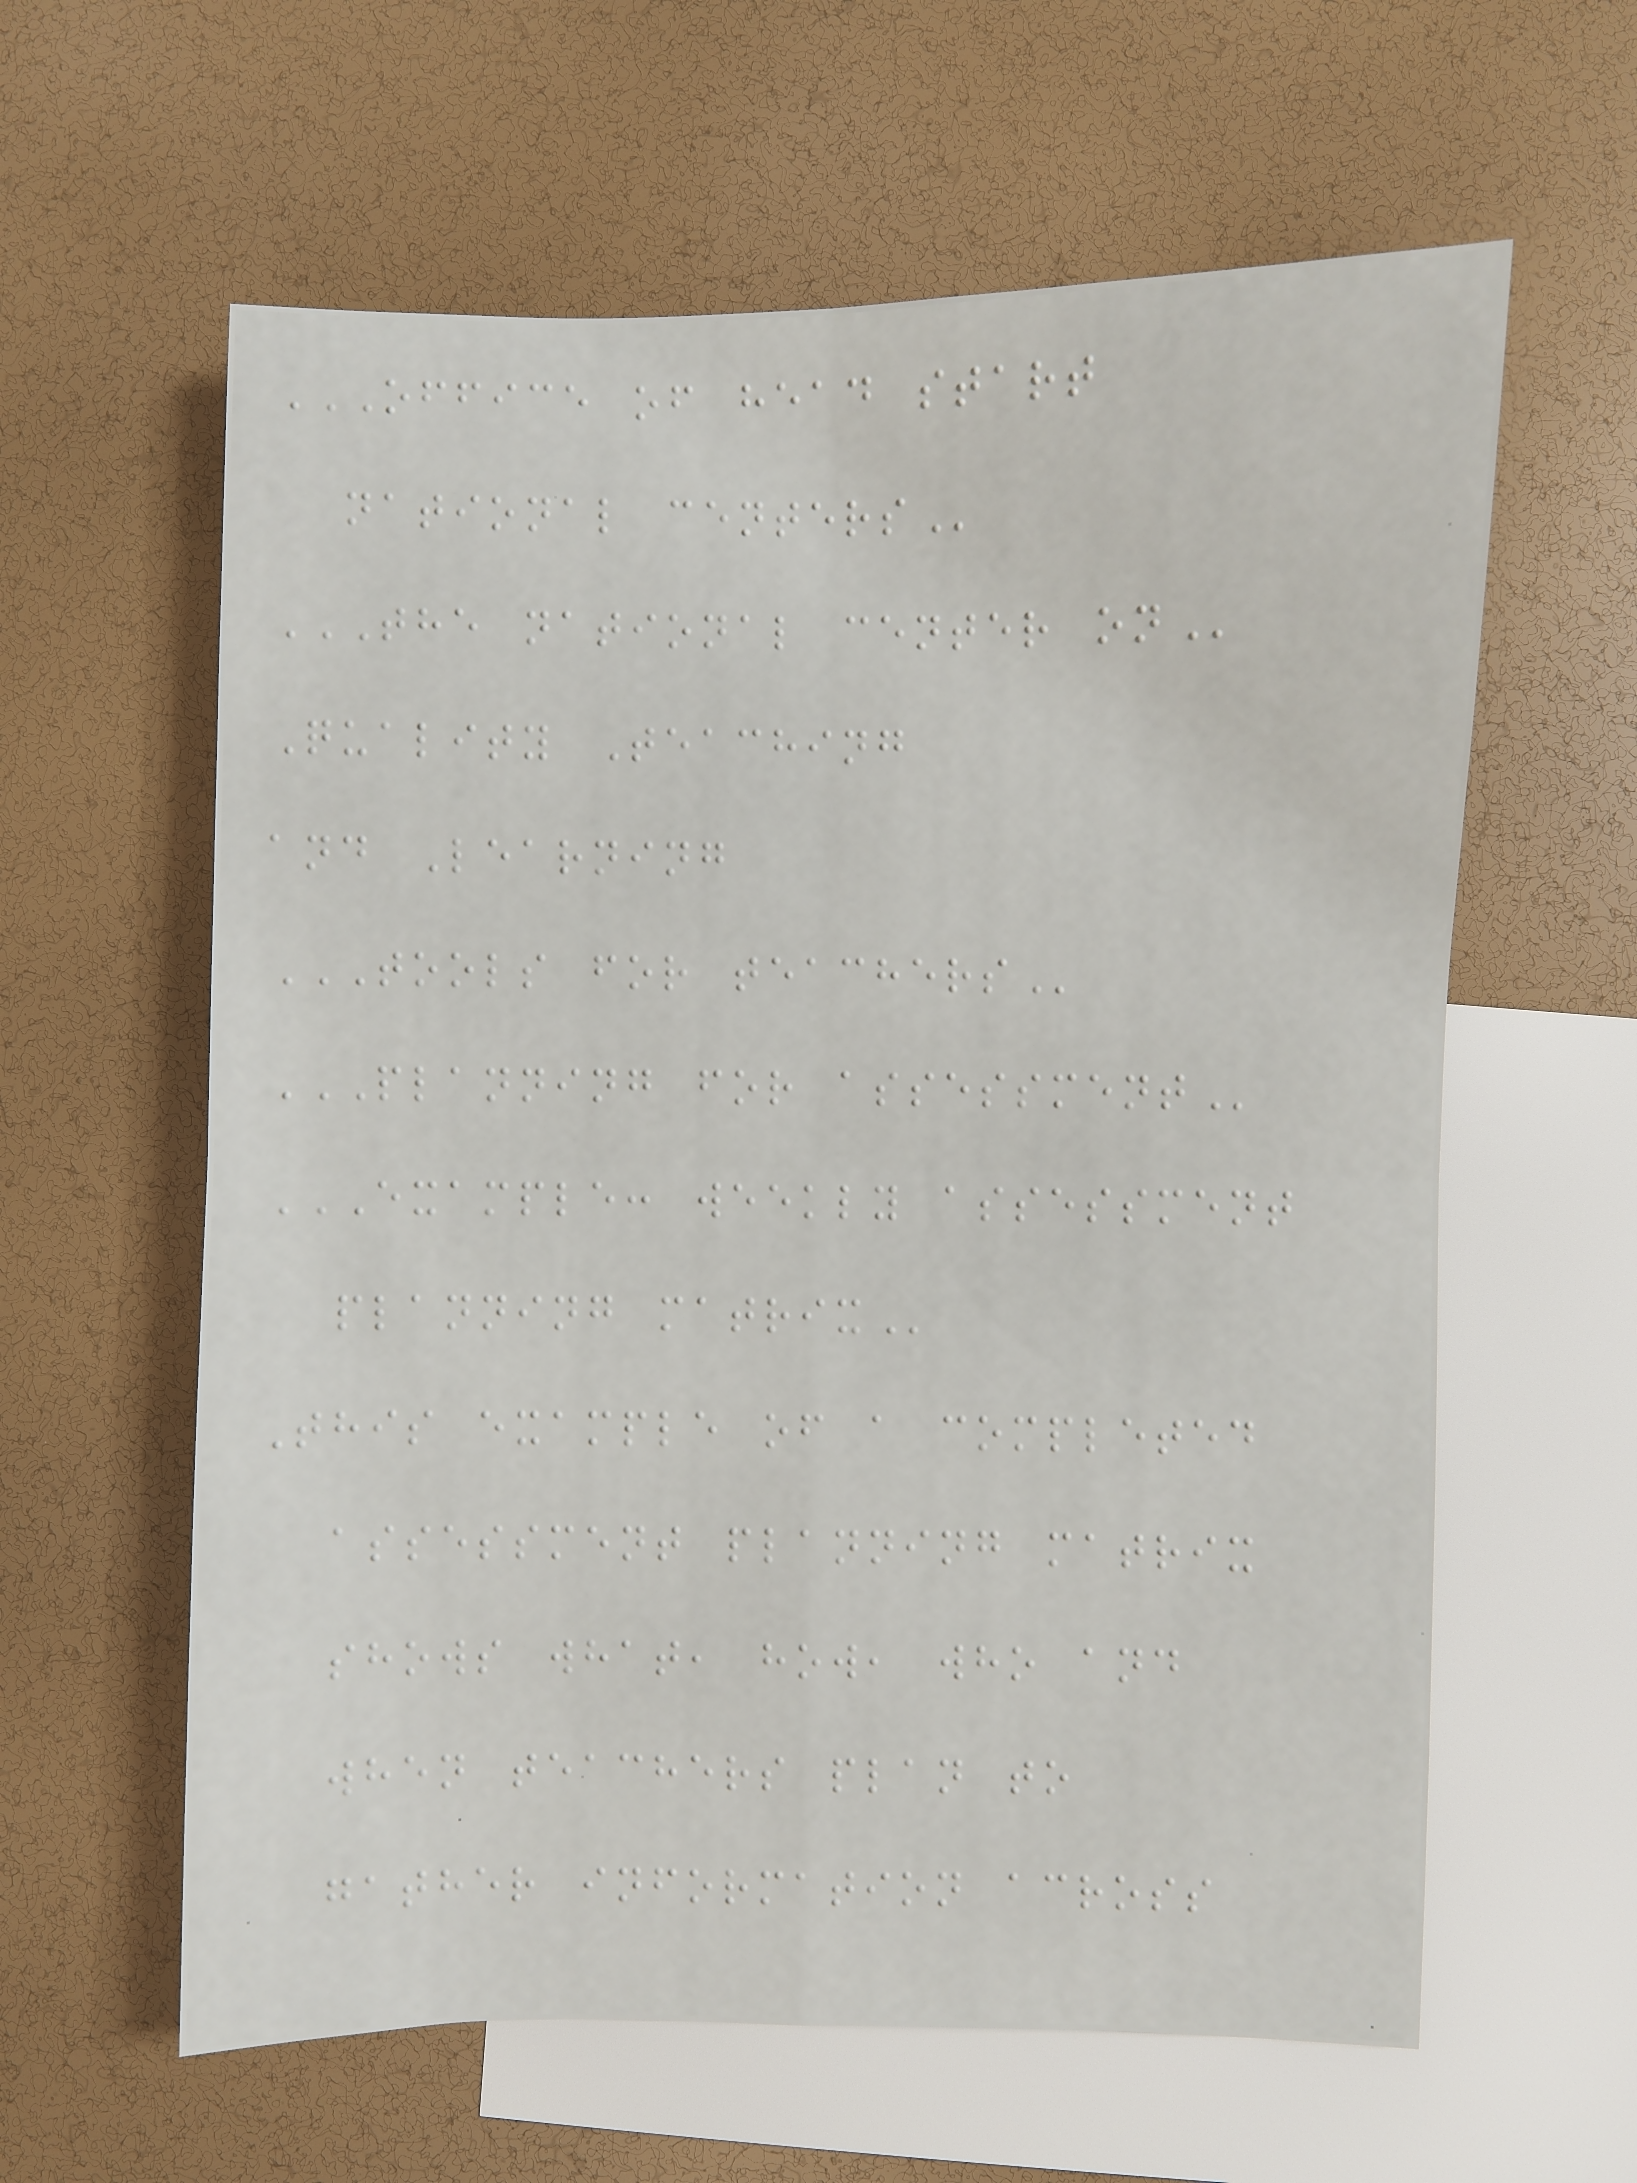OFFICE OF HEAD START
NATIONAL CENTERS
THE NATIONAL CENTER ON
Quality Teaching
and Learning
TOOLS FOR TEACHERS
PLANNING FOR ASSESSMENT
EXAMPLE: WEEKLY ASSESSMENT
PLANNING MATRIX
This example of a completed
assessment planning matrix
shows what, how, who and
when teachers plan to
gather information across
